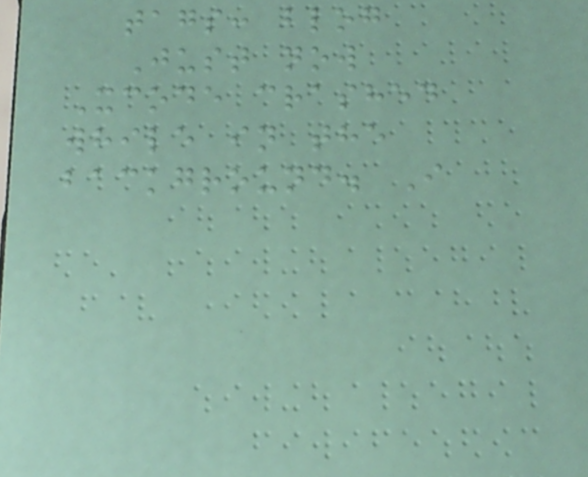tags: blog
Just now
Xcode crashed
while in the
background. I
